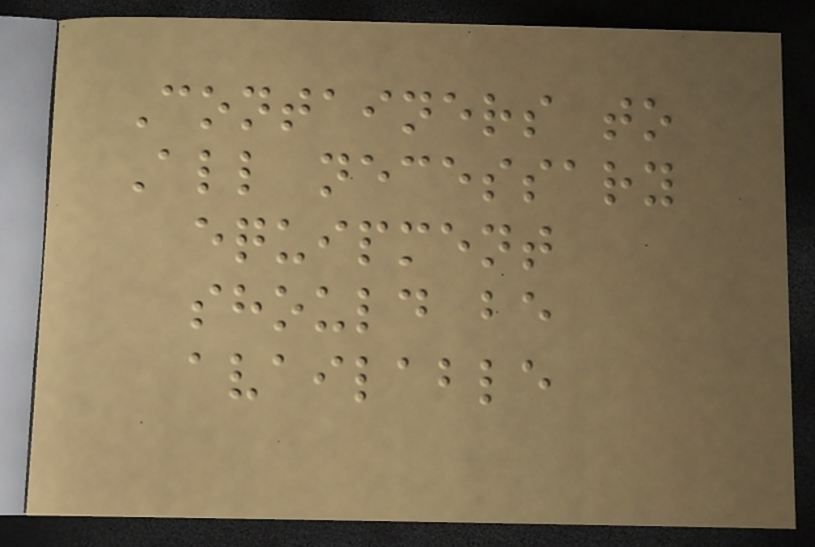Containers to
All necessary
equipment
should be
available
